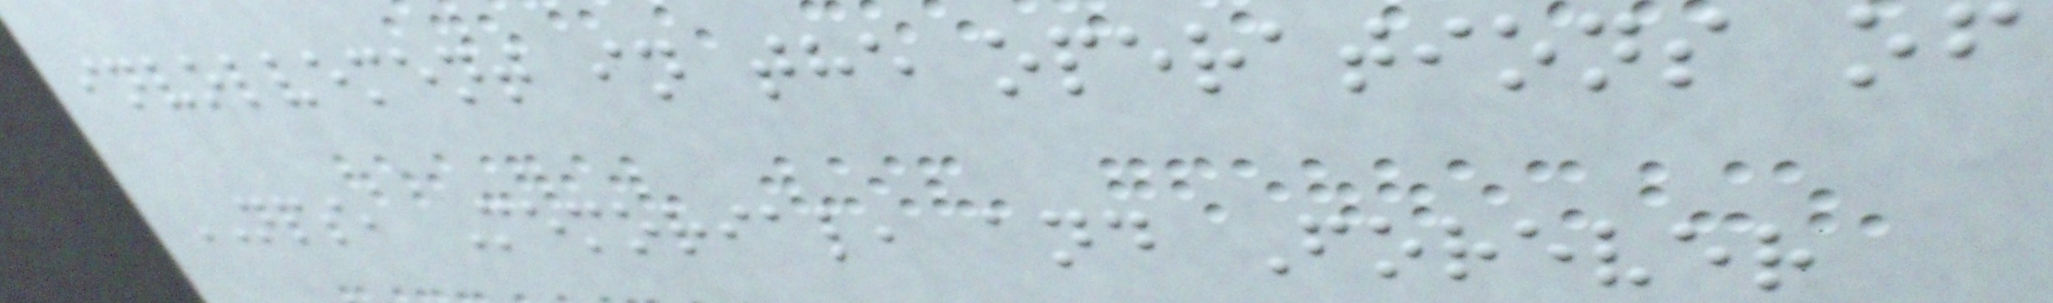involvement in the operations of
NPS, Memorial, and Forever
